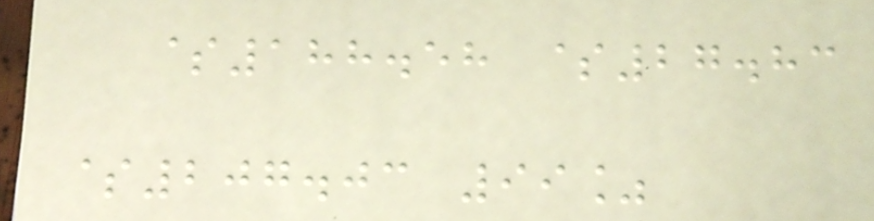$188.58 $27.83
$207.03 99%
